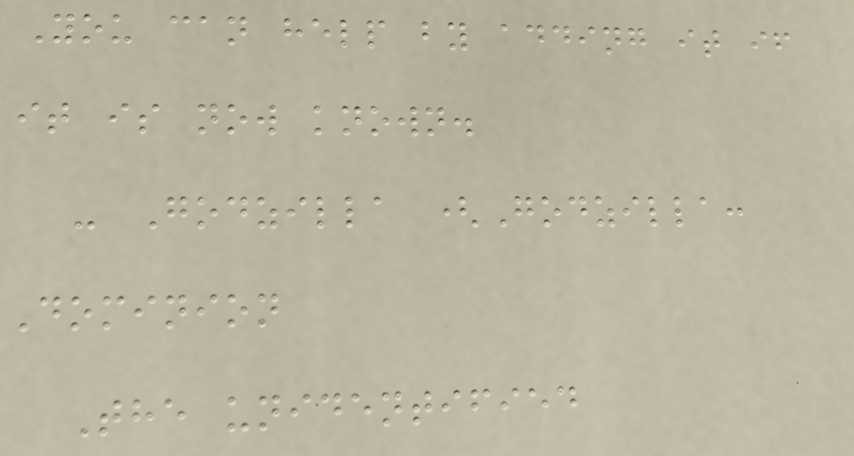You can help by adding it if
it is now known.
- Godzilla (Godzilla:
Dominion
The unidentified
